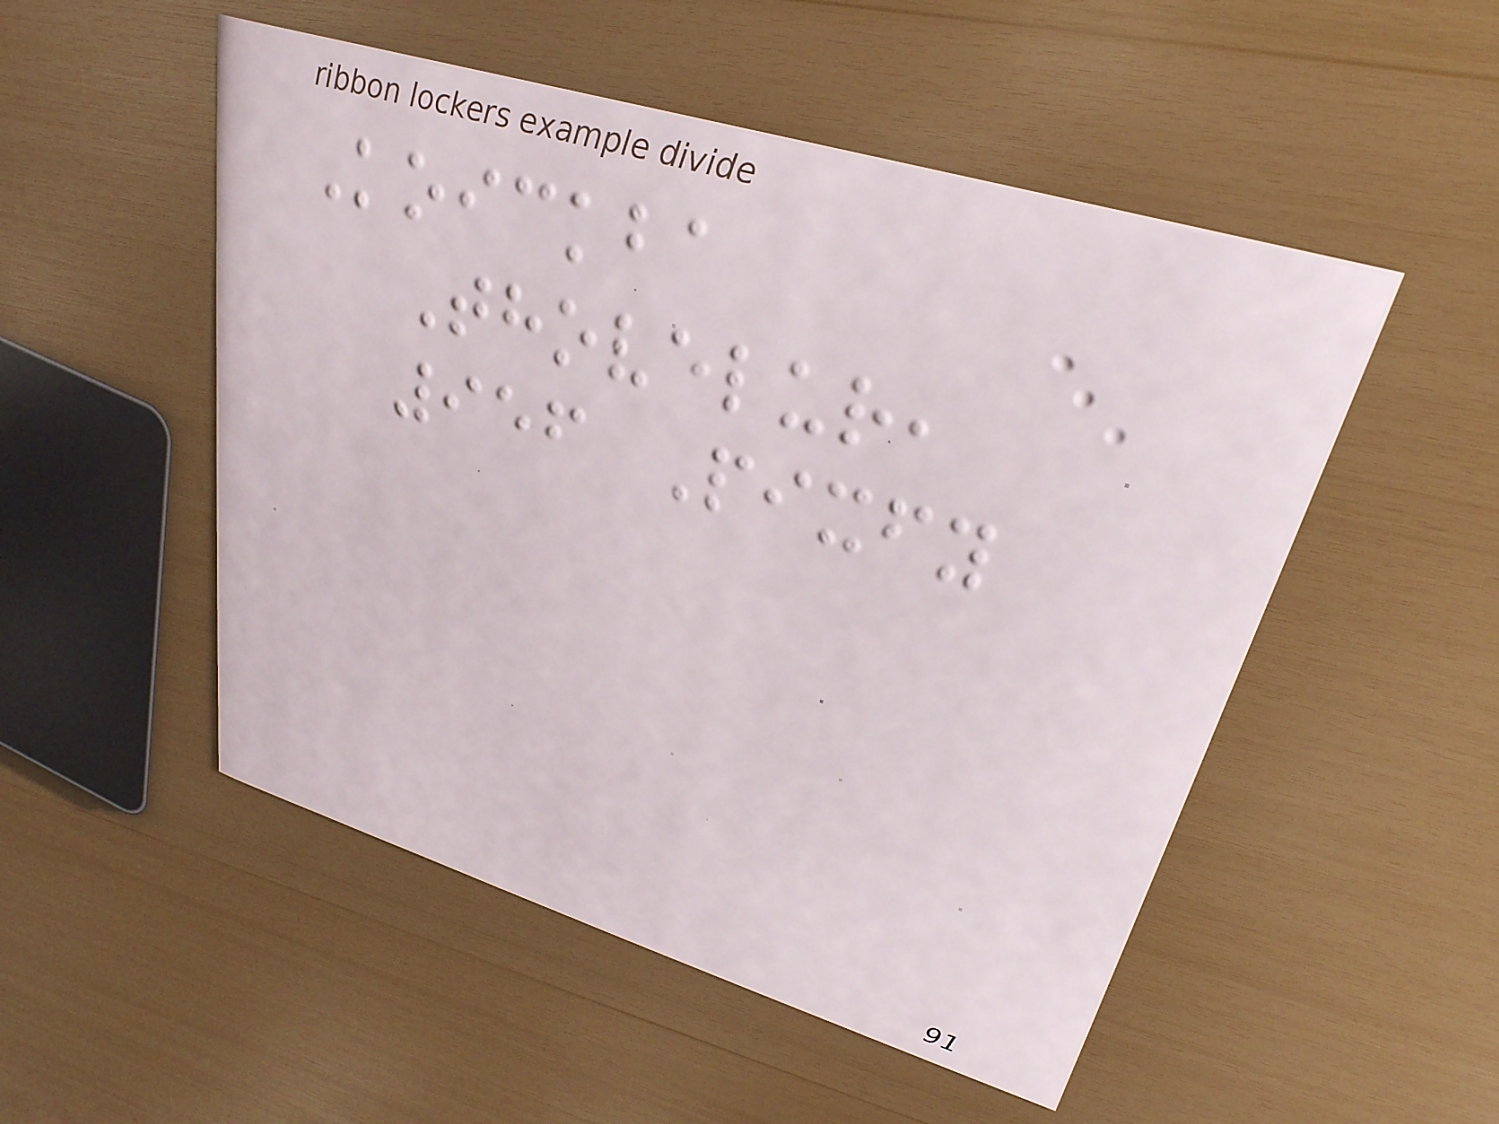Koickba
Thovelur,
956 Pixfy
